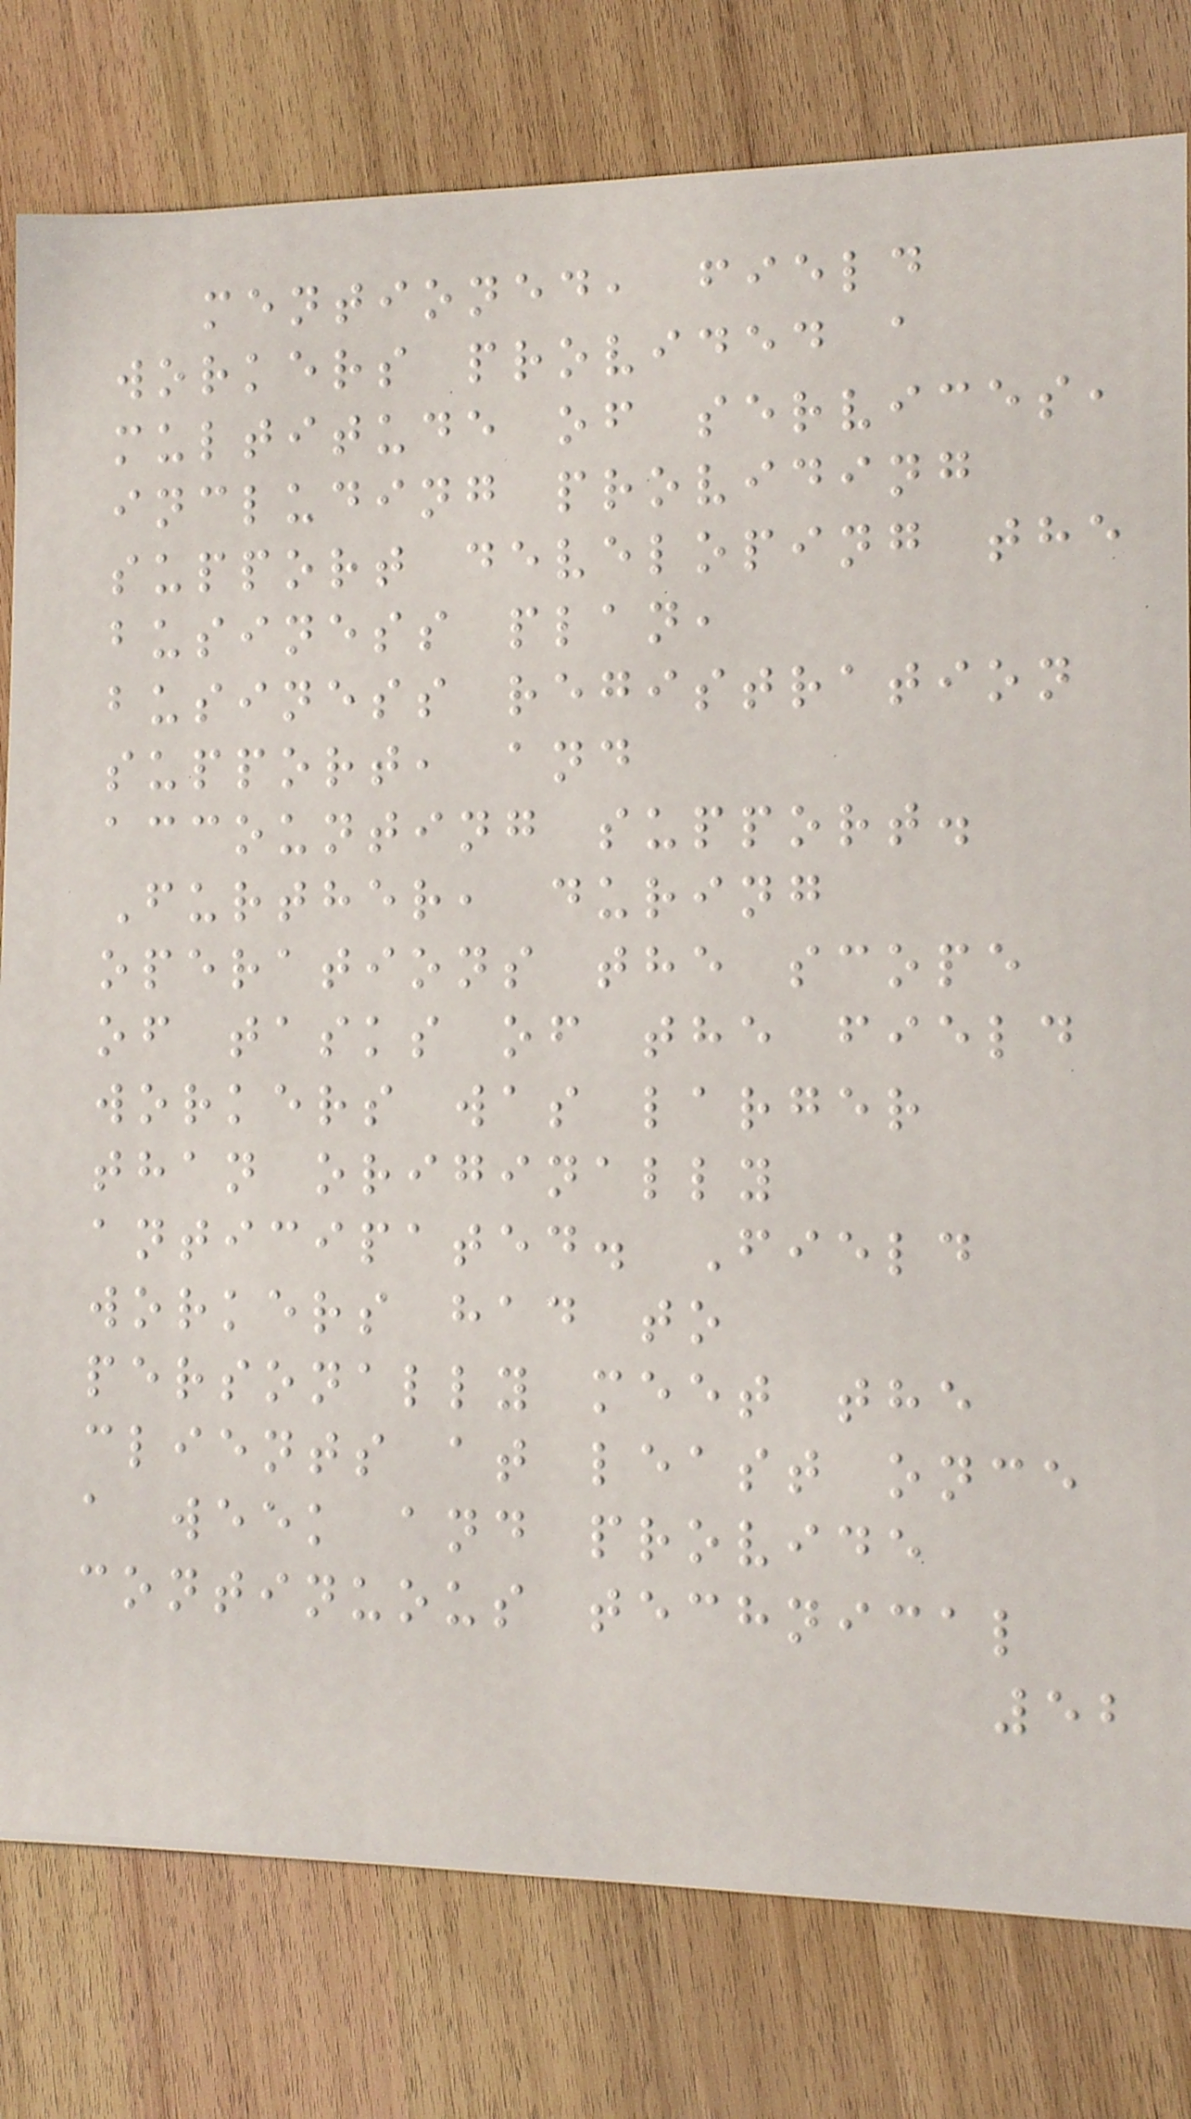mentioned, field
workers provided a
multitude of services,
including providing
support developing the
business plan,
business registration
support, and
accounting support.
Further, during
operations the scope
of tasks of the field
workers was larger
than originally
anticipated. Field
workers had to
personally meet the
clients at least once
a week and provide
continuous technical
52
